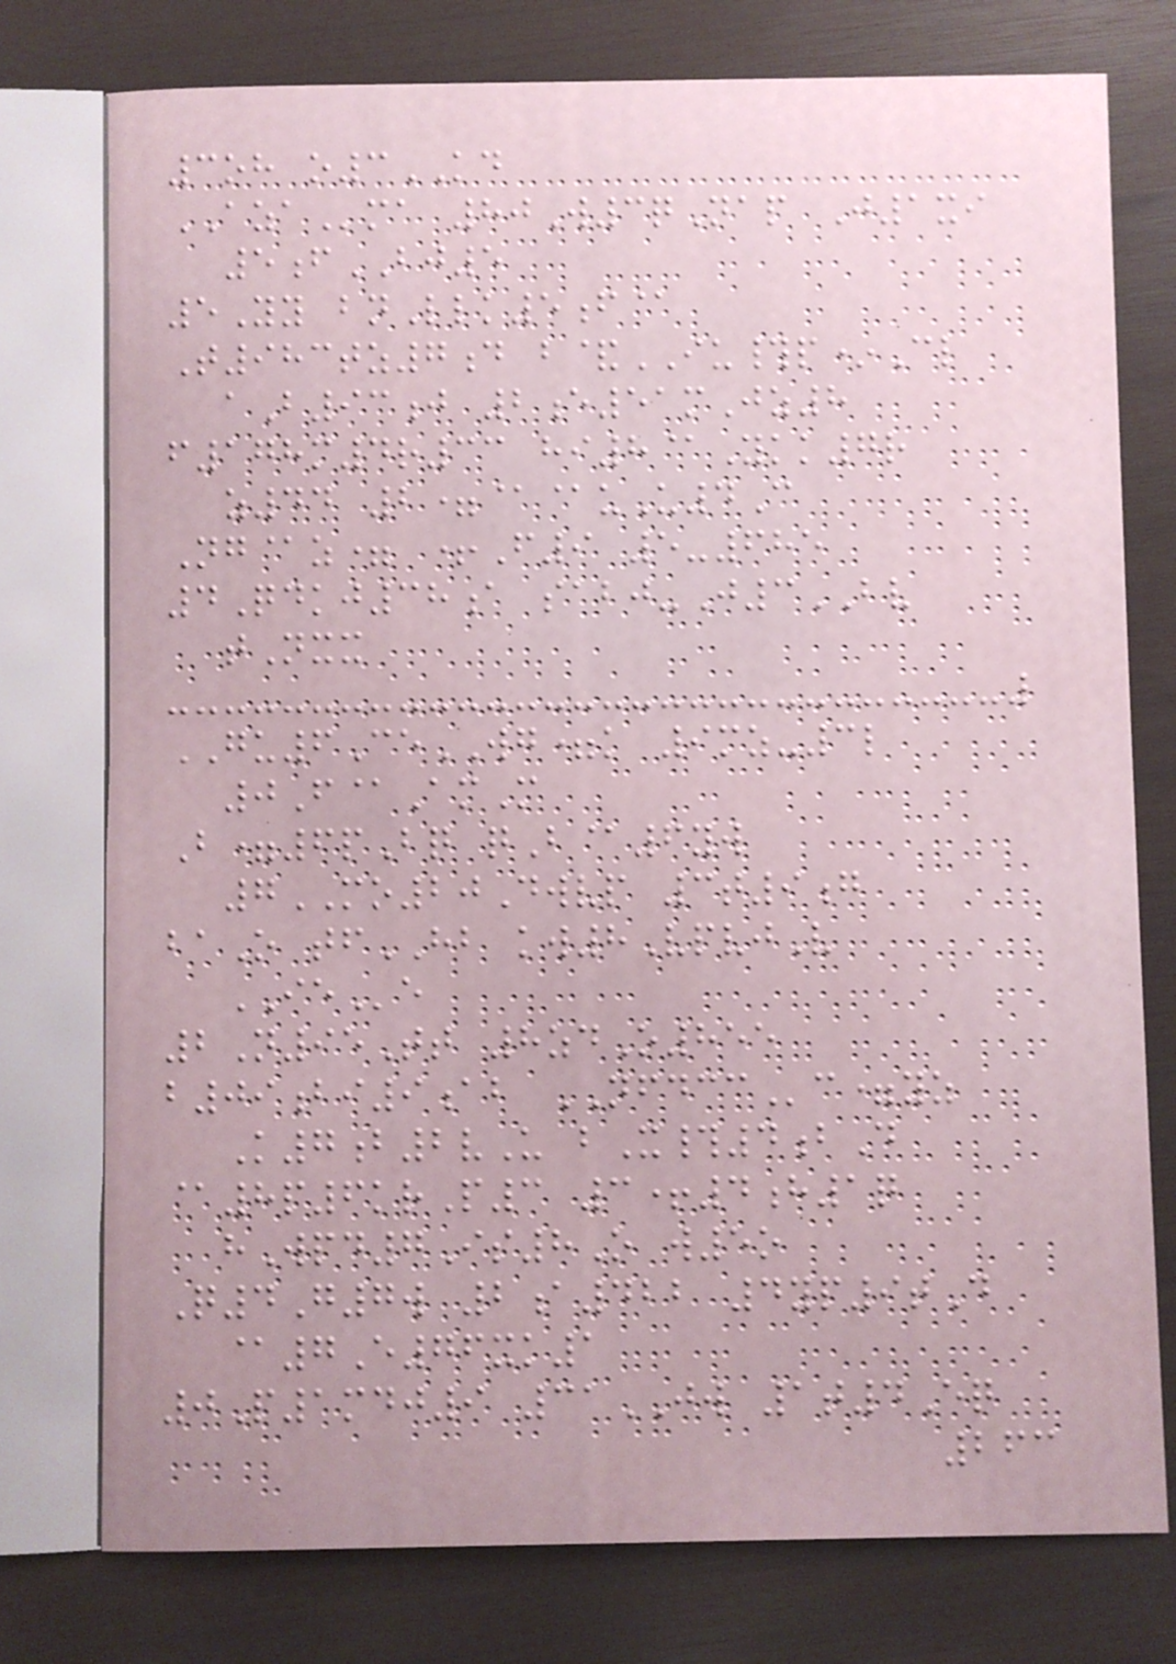3oh o3KD
AZAma 80W3qNap J1xi
5fBJ5
5Yy bnLlk5f@
T983tz7d b&IU#p*Cl
aB93j 2e51mJz8
f178m4r33 hi8@Ykk7r
z44 2=@@uU4C
Ng@z= +F9 5-685
4Qdkj38a sabj-J3BV
tNxx
GU6CeWG=k 9mz-3l
0F@AmM
B=6pBq qB@6yw
7MO20Dwvp 3t9g
baO tfHB kw8VpvjV
IEe
2N95Tt 8zdO855
b09bi9ab NFDCCc=yz
K7b2vU bX#4bD
@8p6krP3 3+4h1q
hWpd7Is8O w5o
Q4G7w 2a422 4yp9tD
@7E76xk1
0P1mdj9 31JW 1t4Eq
263
